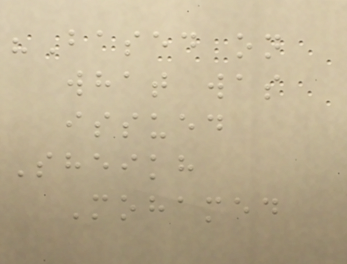"Based on
what was
issued
Sheikh
Mohamed
